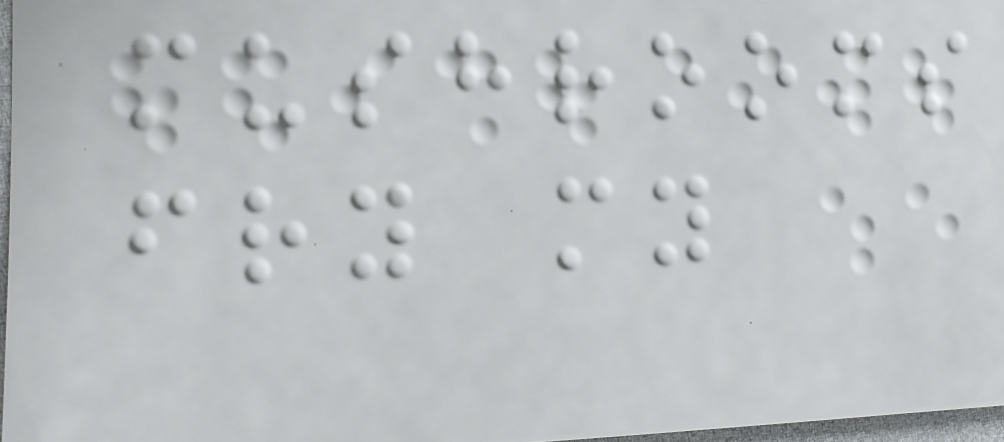mushrooms
fry my
